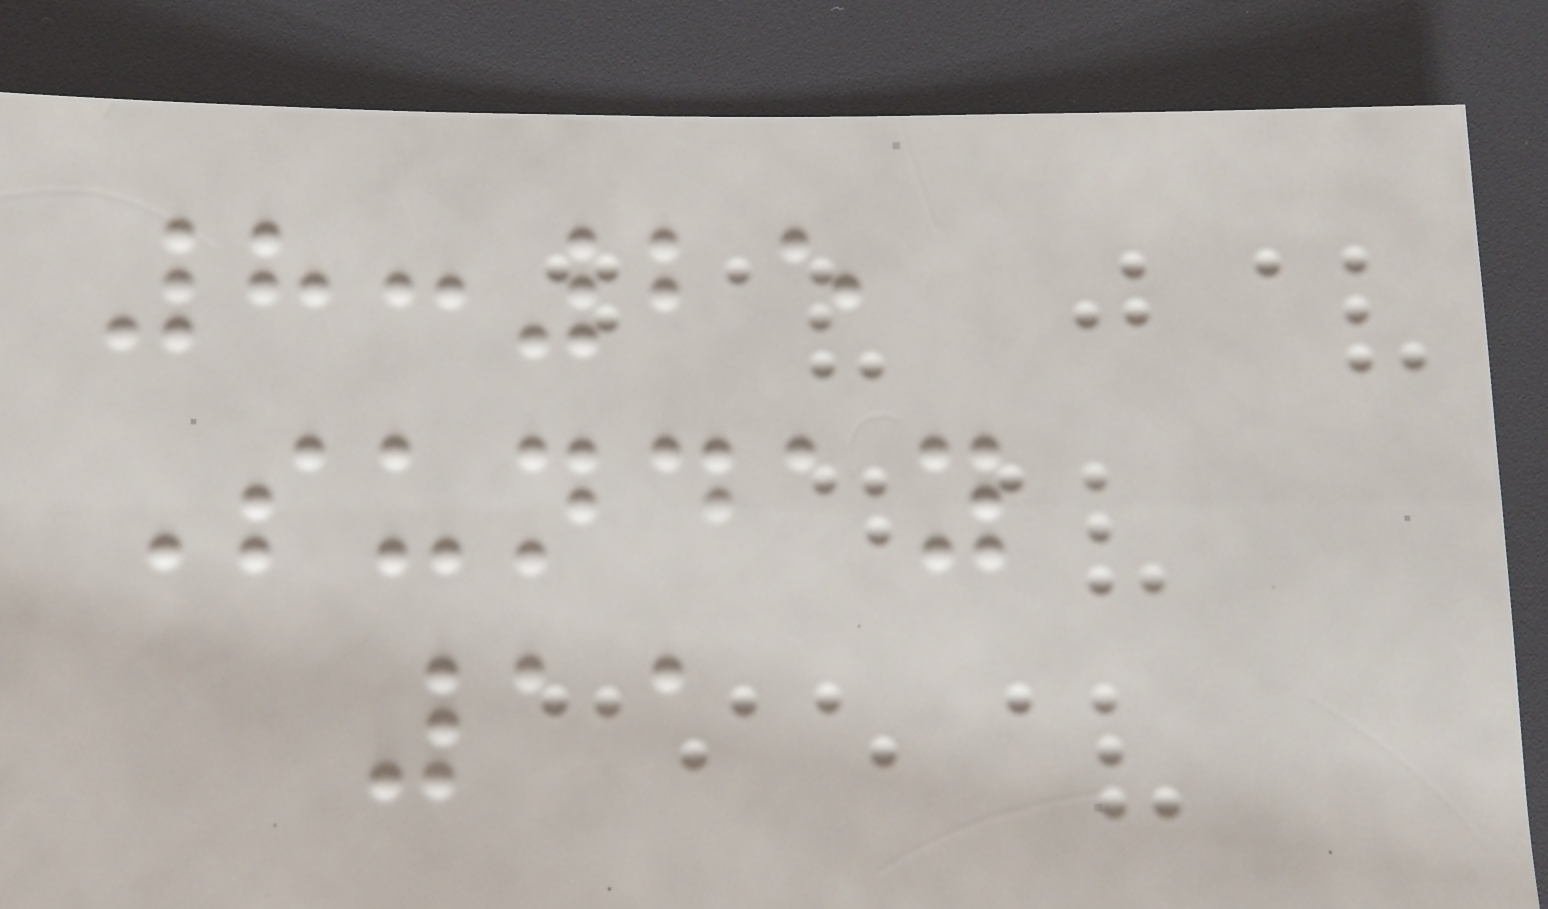8:25
Sunday
11
